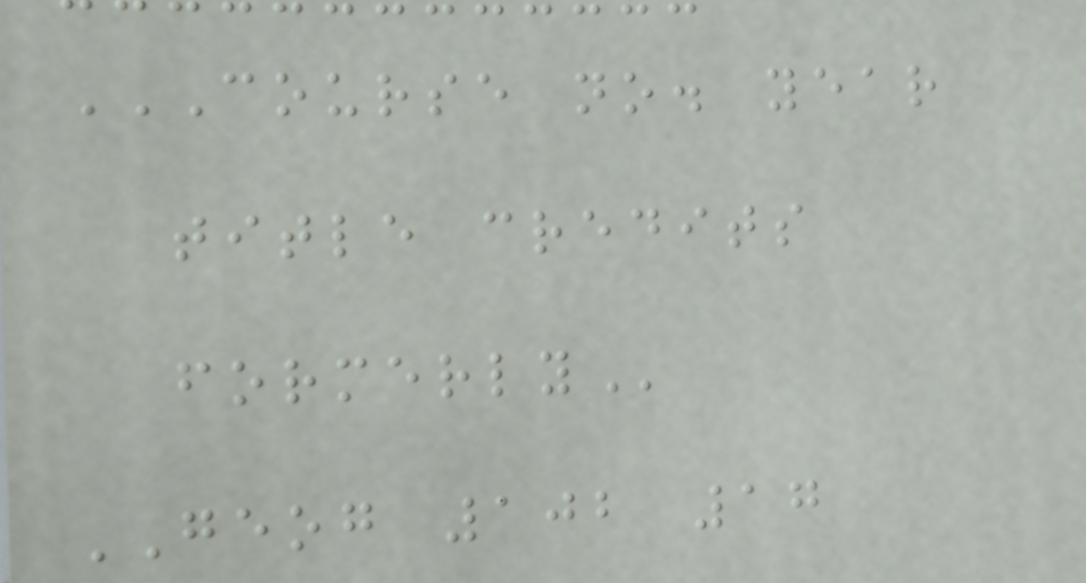COURSE NO. YEAR
TITLE CREDITS
FORMERLY
GEOG 102 17
